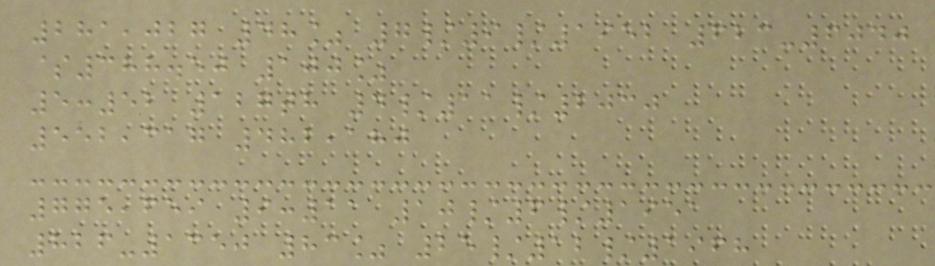281,027 48% 7/9/1952 623-6040
$388.50 100%
5:52 127th 4/11/2030
552,317 482,180
775,659 9:11 10/6/1951
826-1350 83% 25/12/1968
